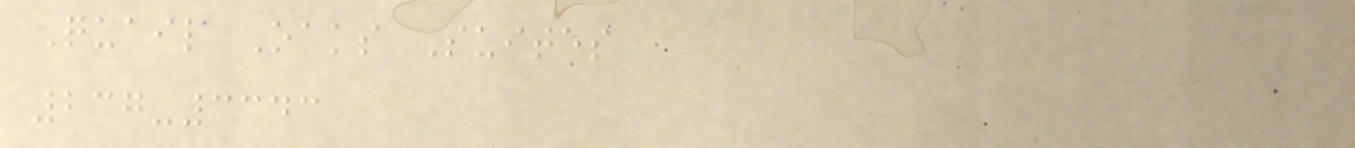Quail Oaks Suites
237-3343
